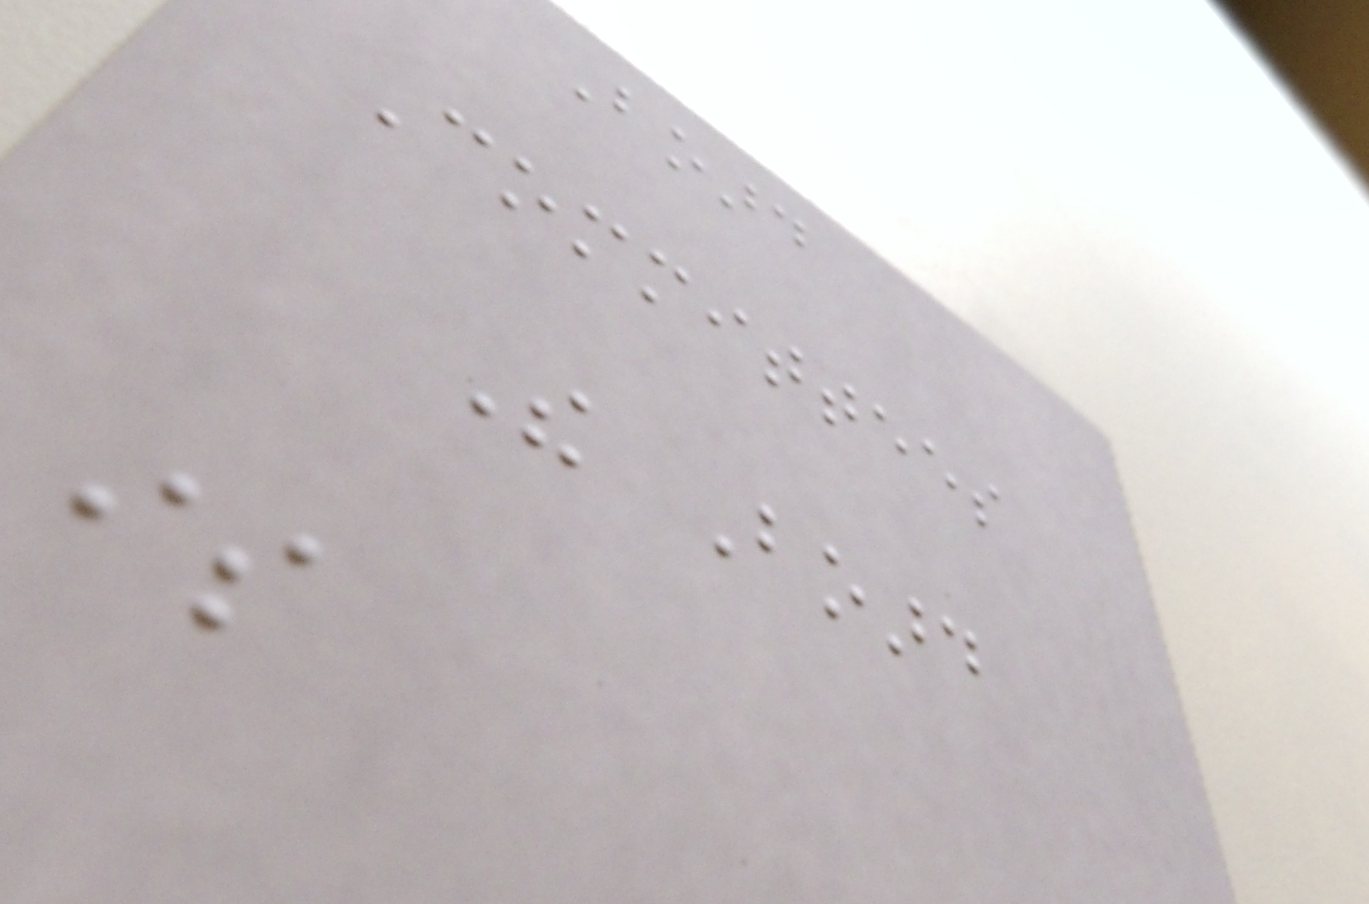Board
Committees
The Board
is
